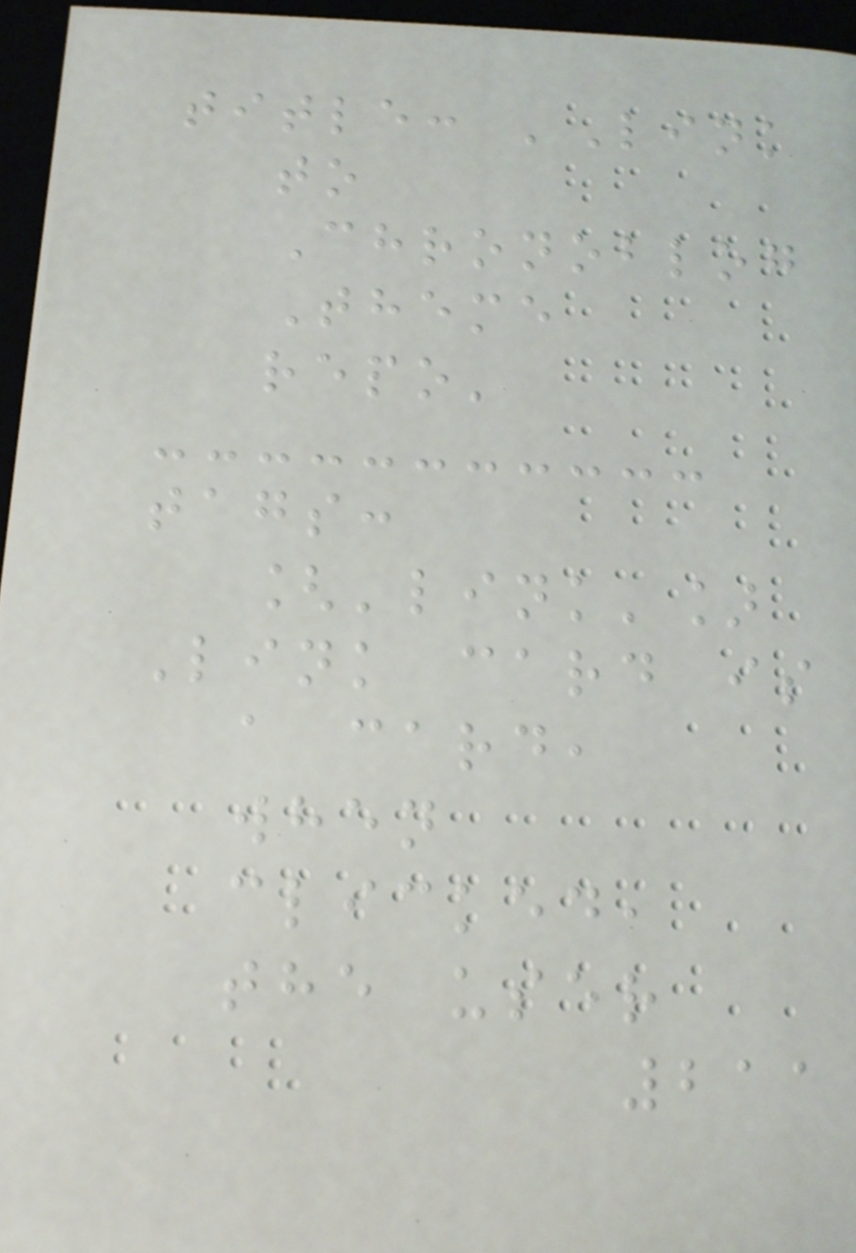title: 'Link
to
Chronoblog
Theme
repo'
tags:
['link']
Link card is
a card,
when
clicked,
the user
211
